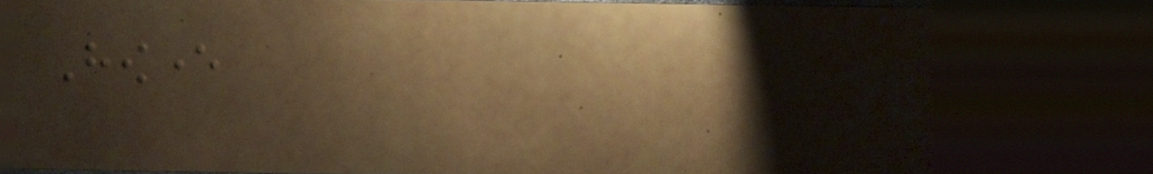However
